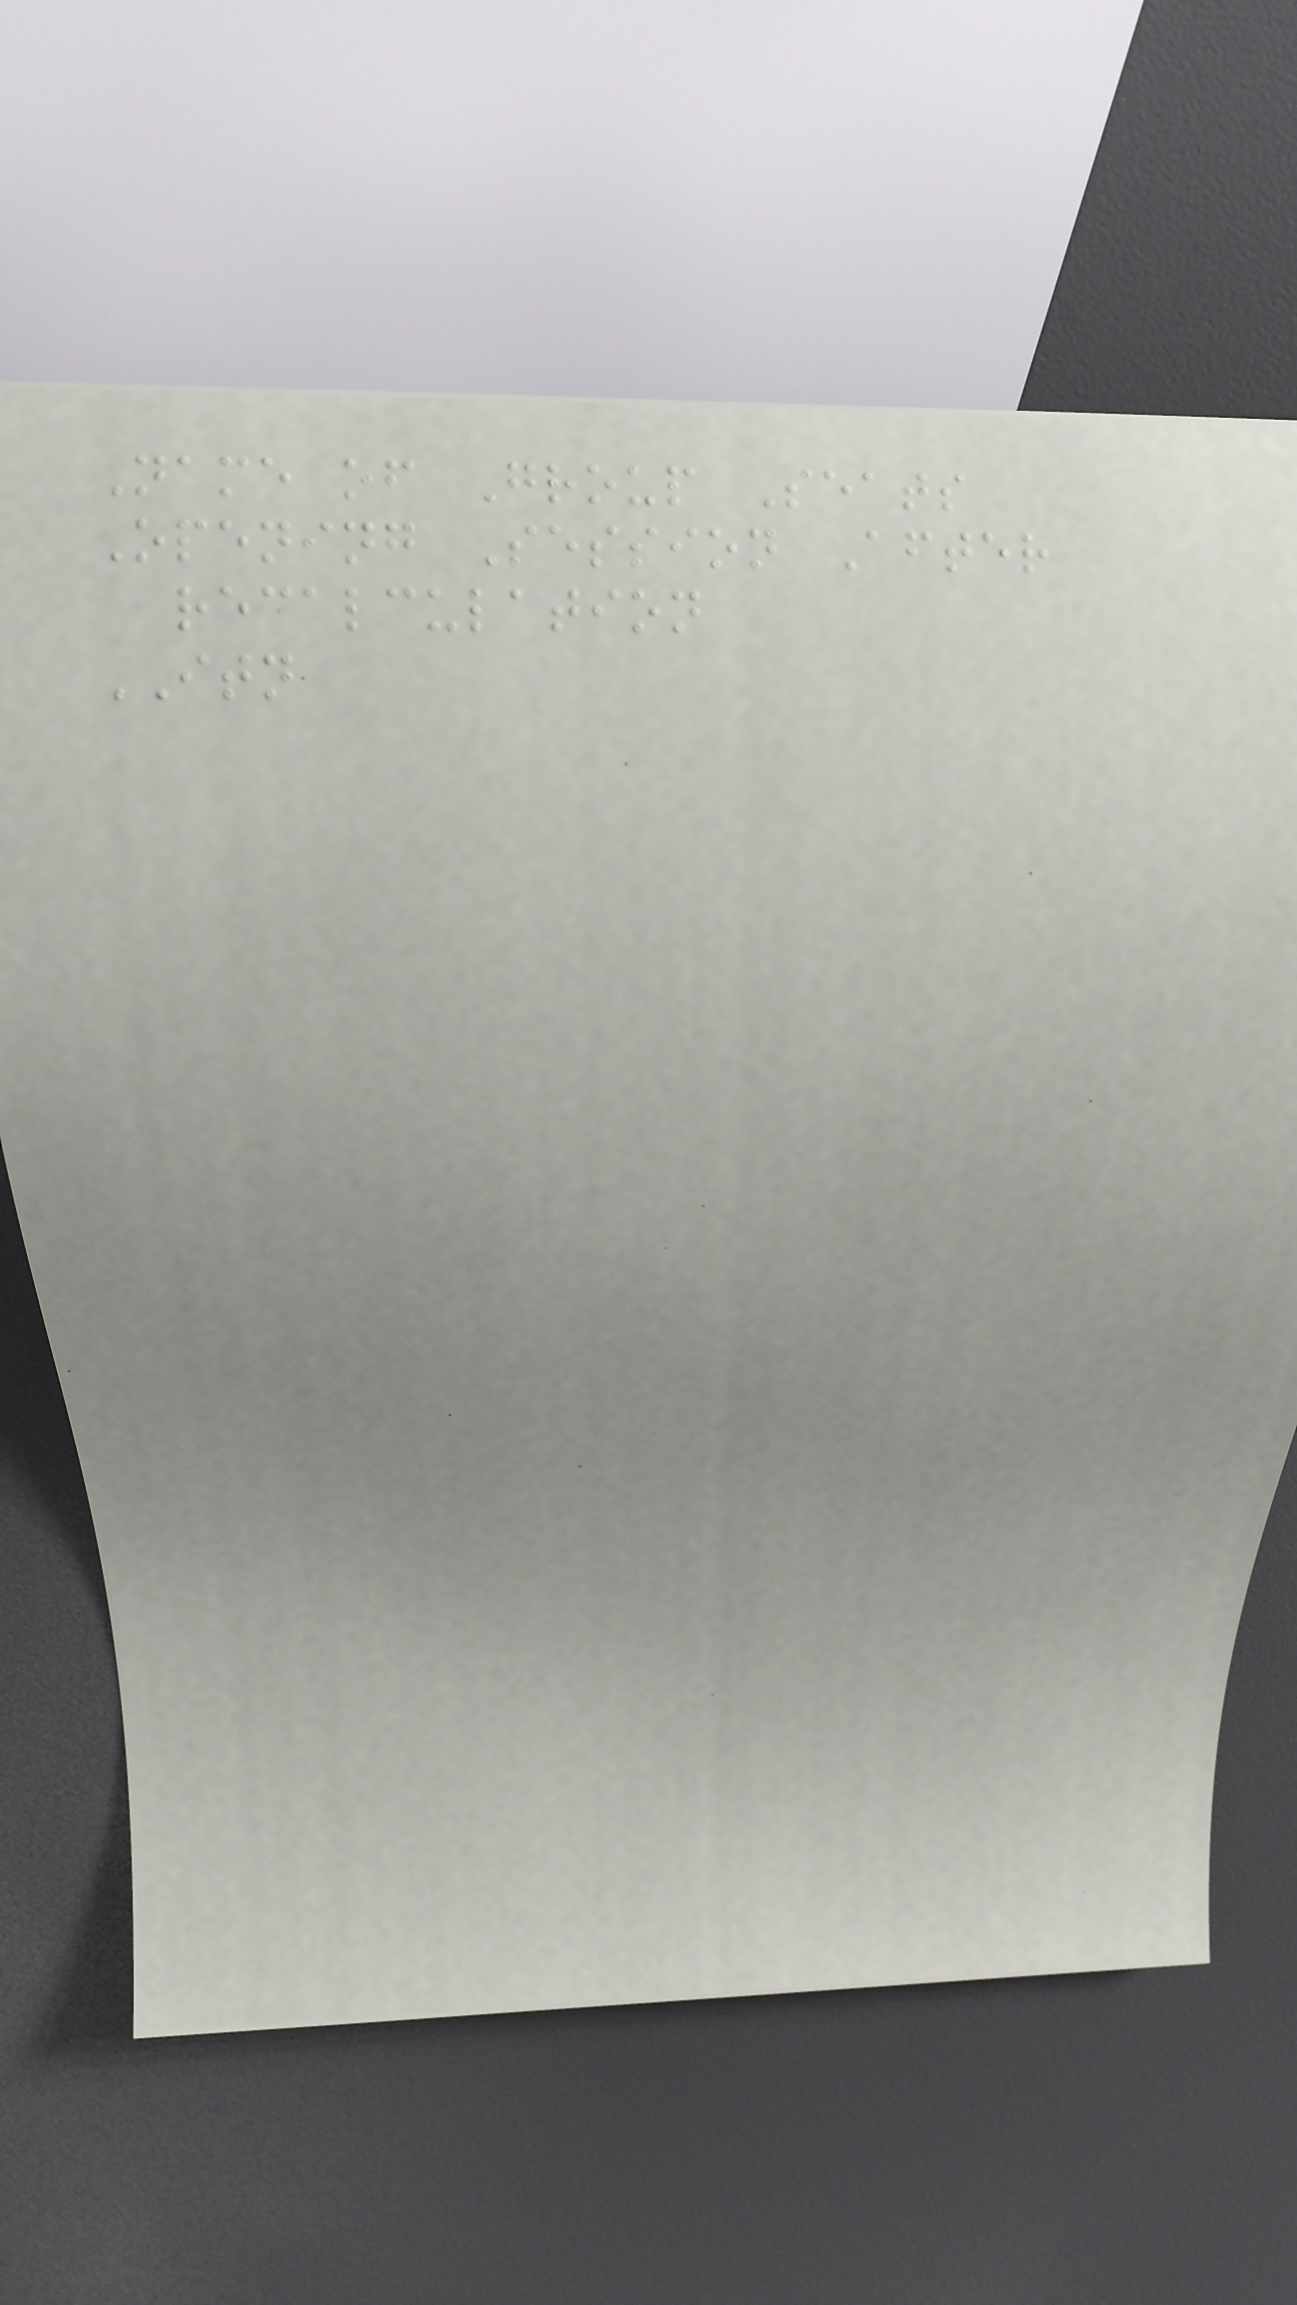Name of Group Seats
Opening Session After
recalculation
ITN
